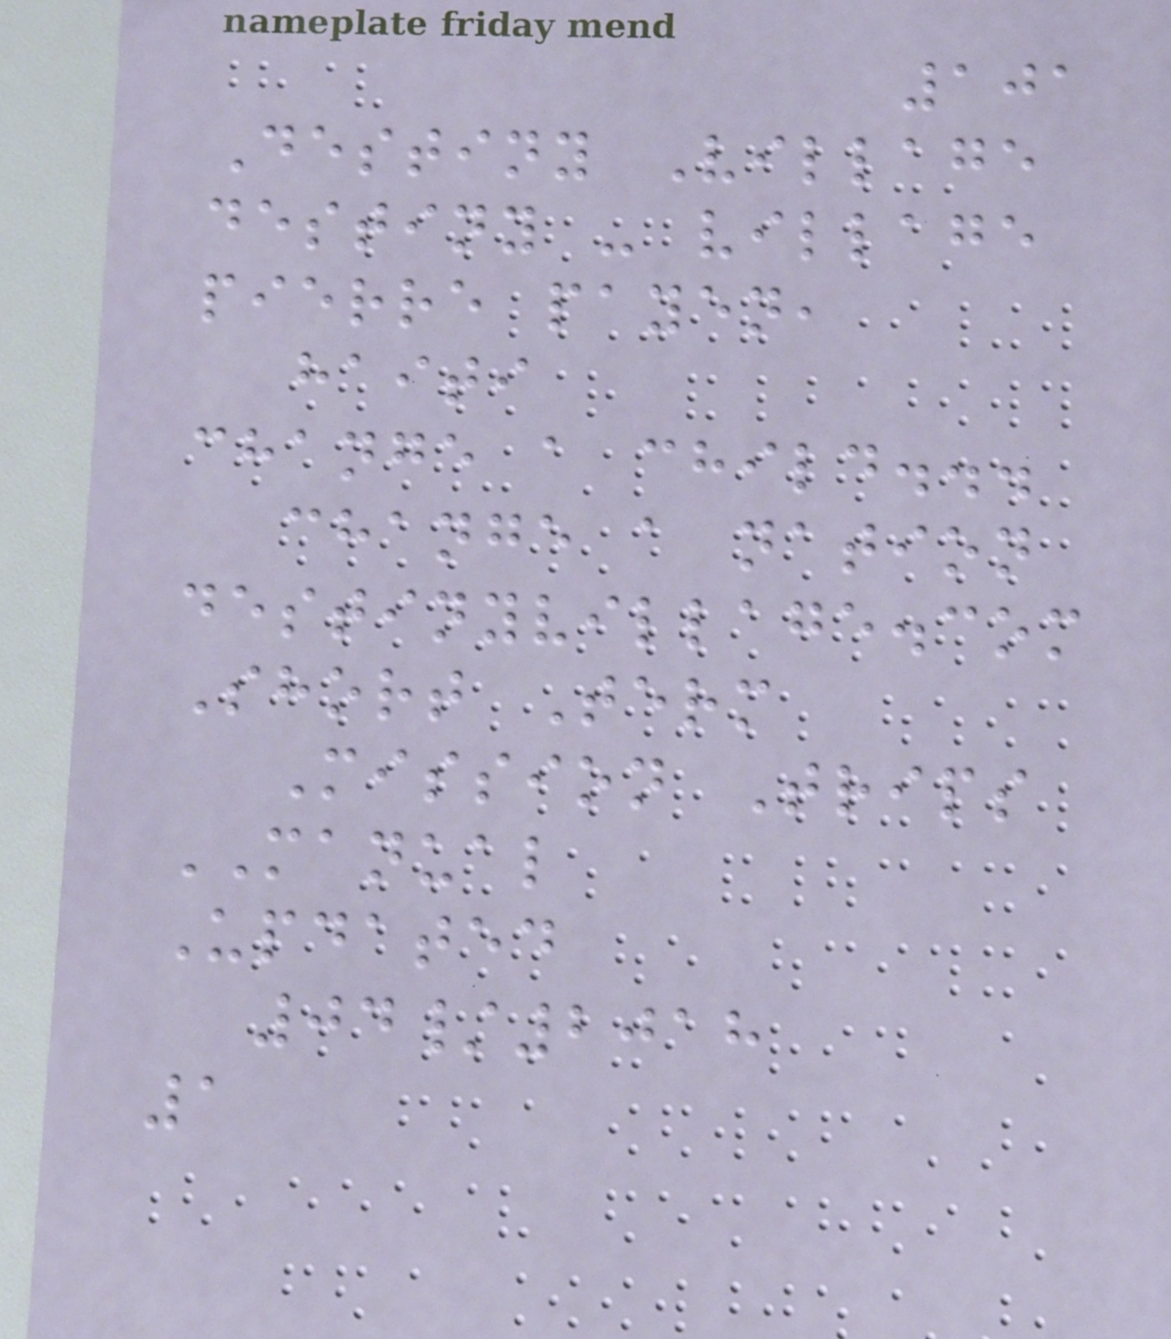101
Destiny Village
destiny - village
pierre payen,
haiti
change a child...
change a nation
destinyvillage.com
Short Term
Mission Trips
MANUAL
Updated
04/2018
1
